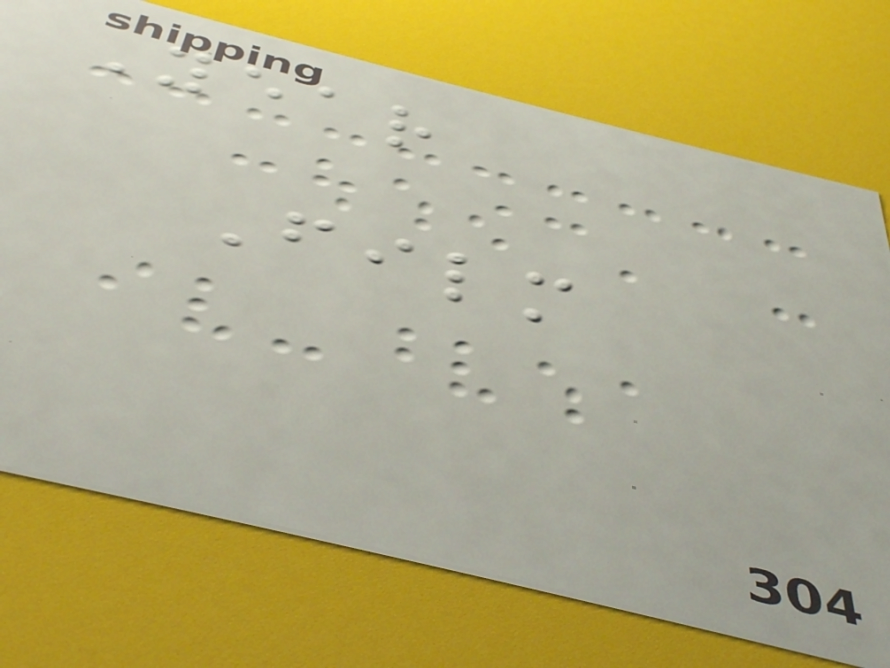Year
Film
